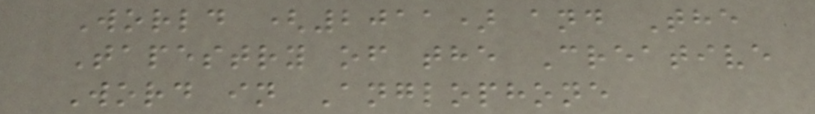World (2011) and The
Tapestry of the Creative
Word in Anglophone
